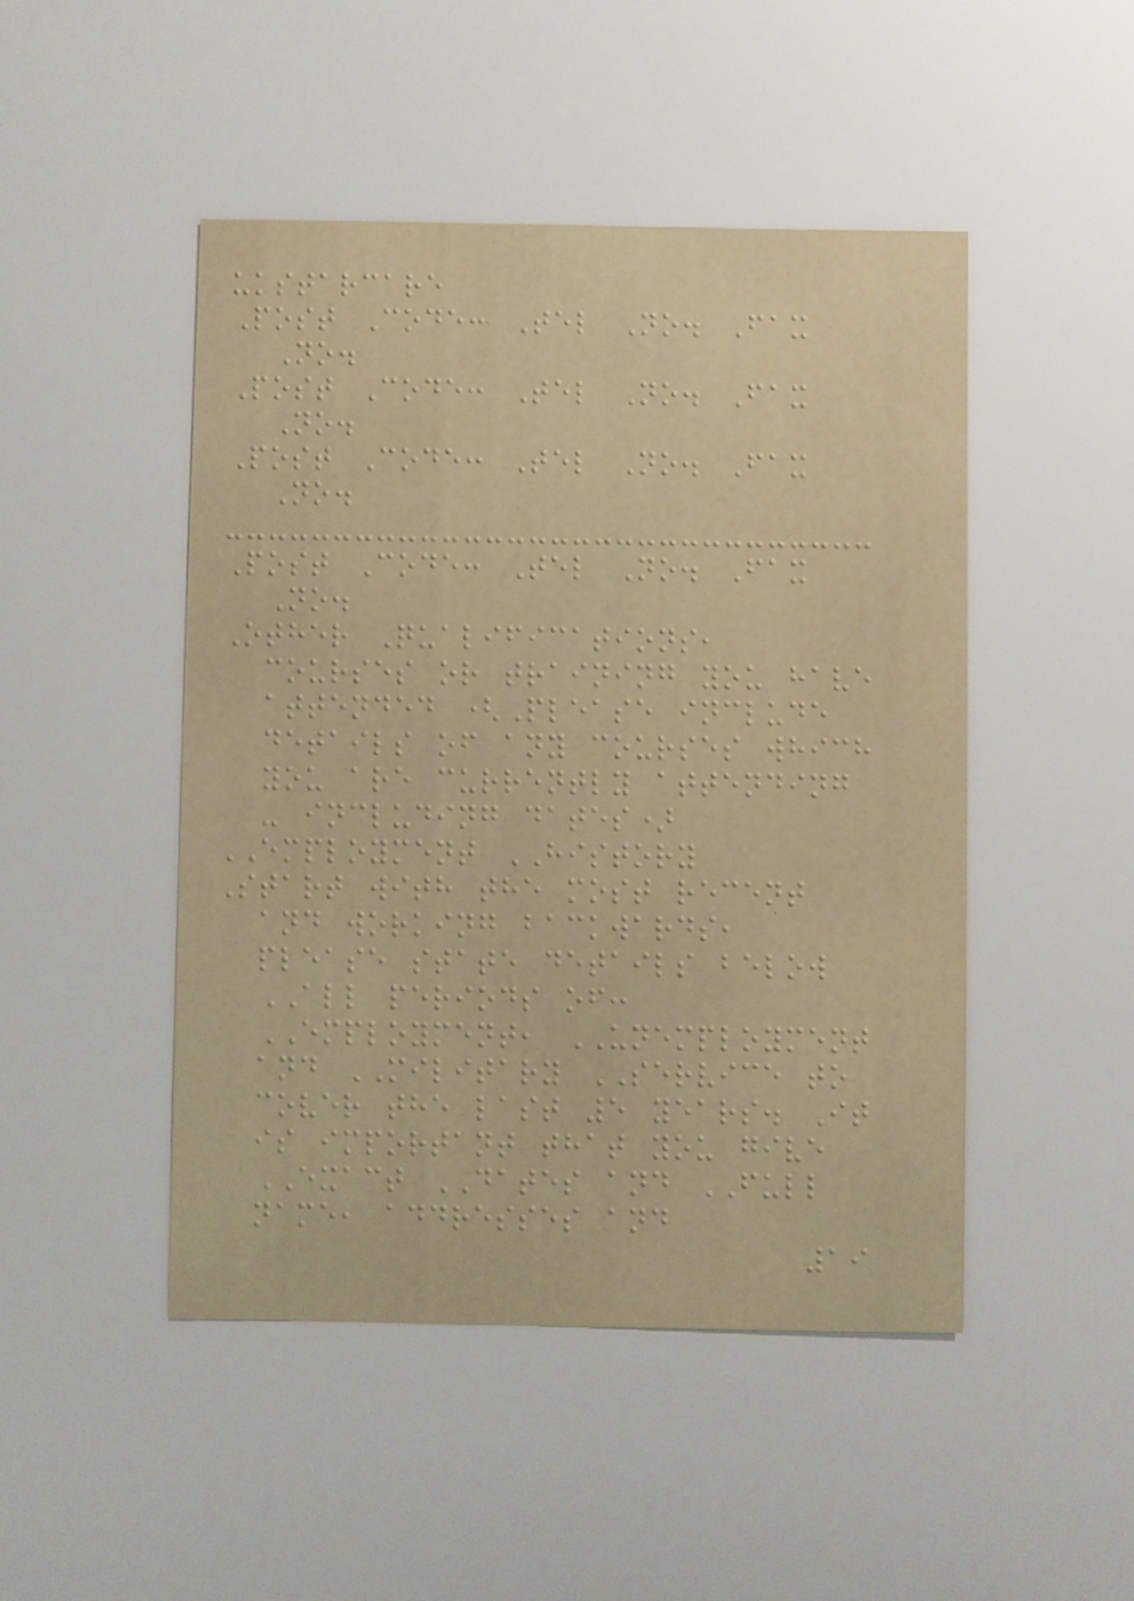ukstarcare
Post Code: Tel No. Fax
No.
Post Code: Tel No. Fax
No.
Post Code: Tel No. Fax
No.
Post Code: Tel No. Fax
No.
Other Qualifications,
courses or training you have
attended (Please include
details of any courses which
you are currently attending
- including dates)
EMPLOYMENT HISTORY
Start with the most recent
and working backwards,
please state details below
ALL periods of:
EMPLOYMENT, UNEMPLOYMENT
and MILITARY SERVICE to
cover the last 5 years. It
is important that you give
EXACT DATES and FULL
name, addresses and
19
